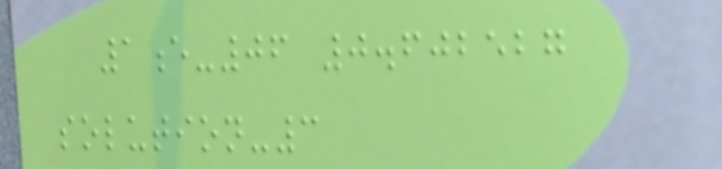1e-06 0.602527
solution-3
